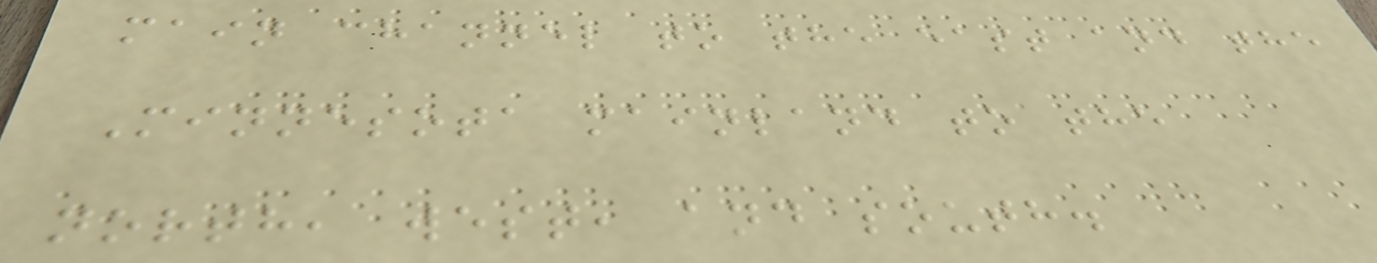main channel to the east and the
Minnesota mainland to the
north, west, and south.
